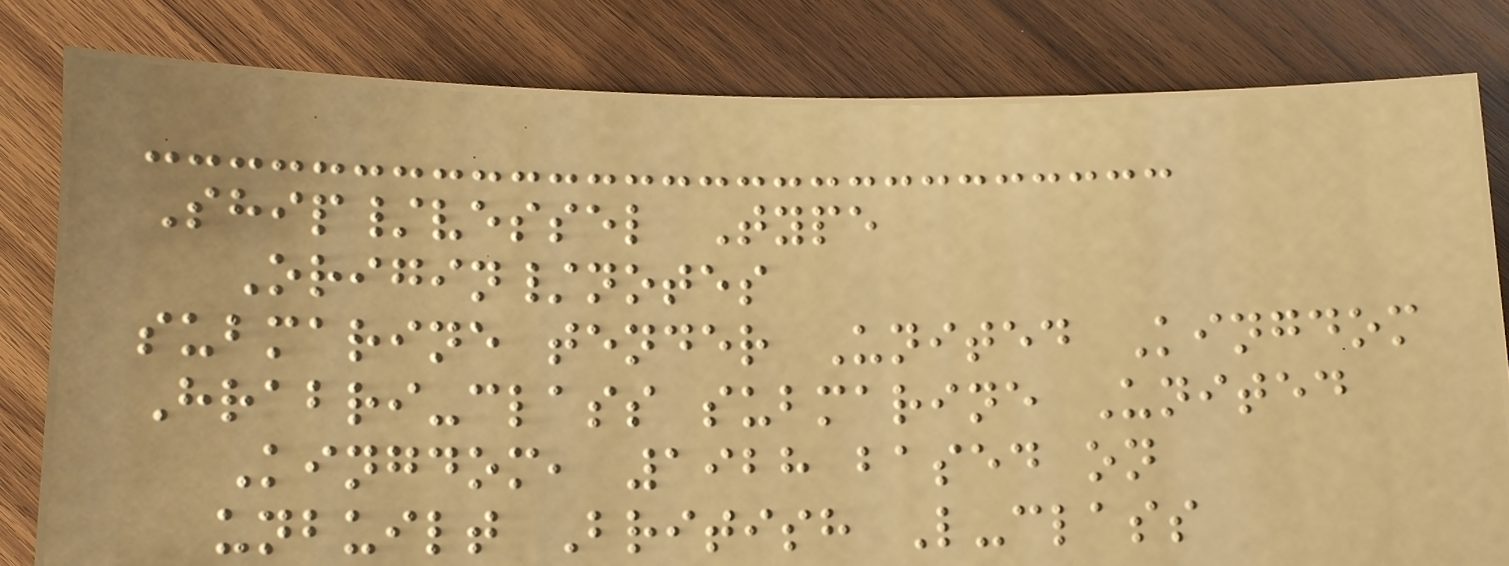Ship/vessel Type
Origin/notes
submarine tender United Kingdom
Hrabri-class submarine United
Kingdom, 1928 based on
unbuilt British L-class
